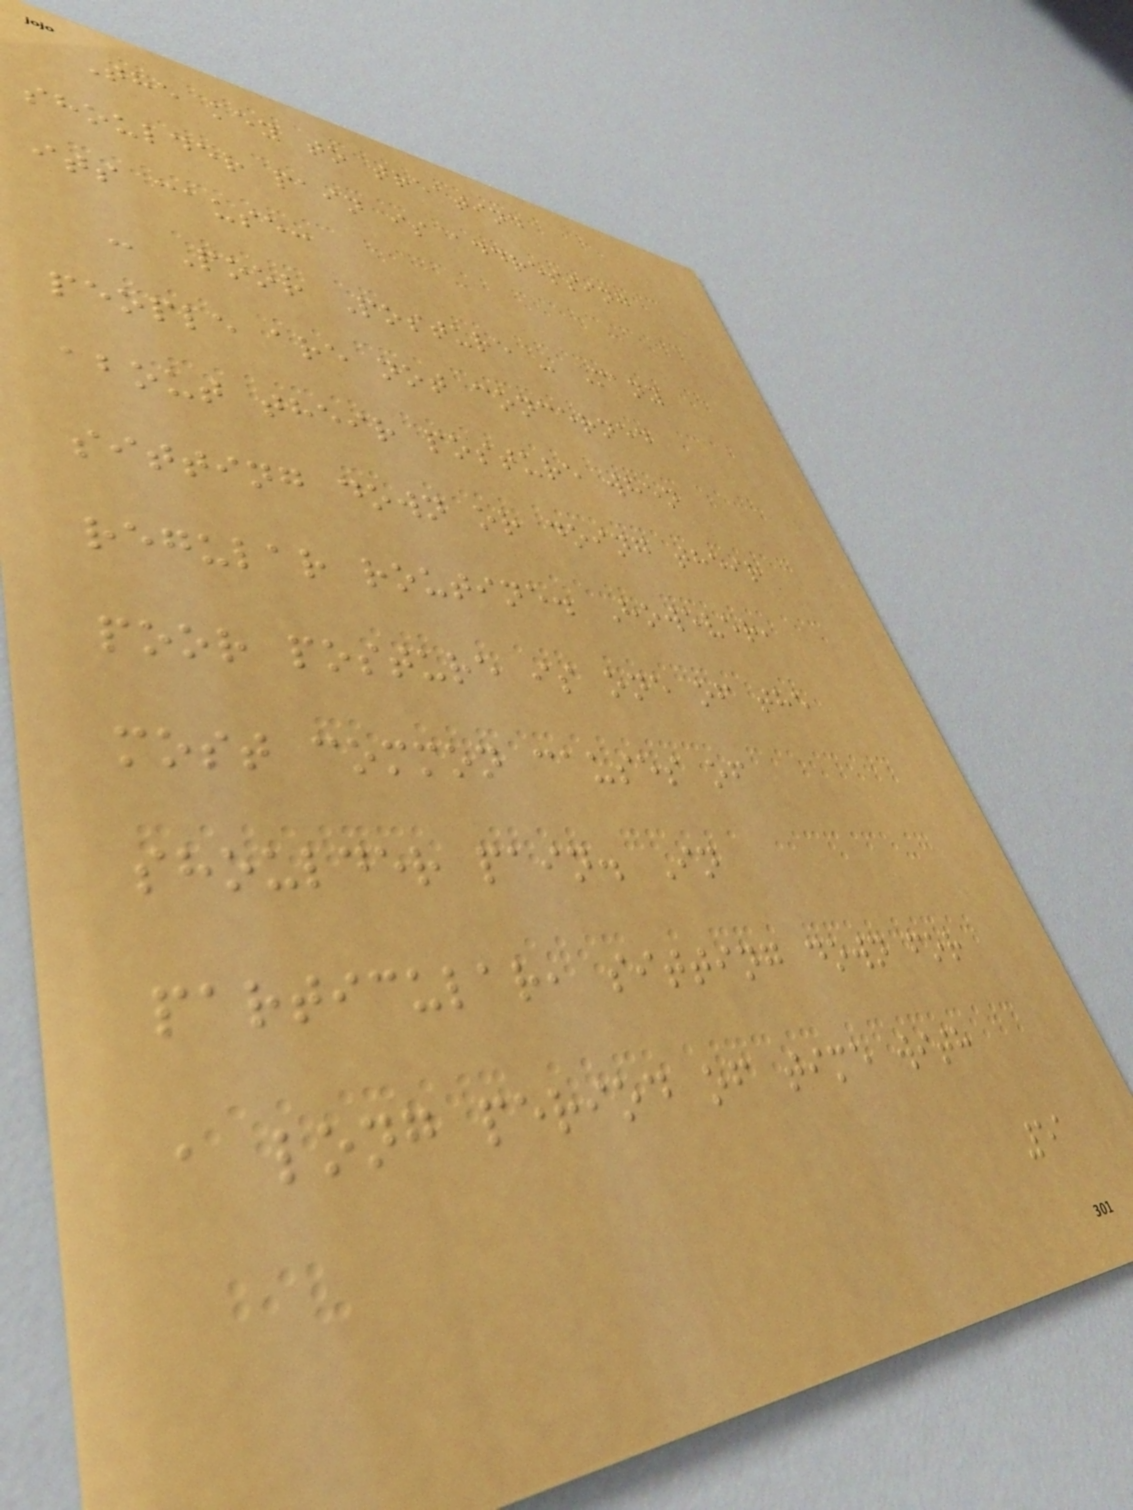The key to treating
shoulder pain is addressing
its cause:
- Poor Posture - Many
people are not concerned
about their posture when
sitting down or doing their
regular routine. However,
poor posture is one of the
most common causes of
shoulder pain. In
particular, sitting down for
a long period of time with
51
